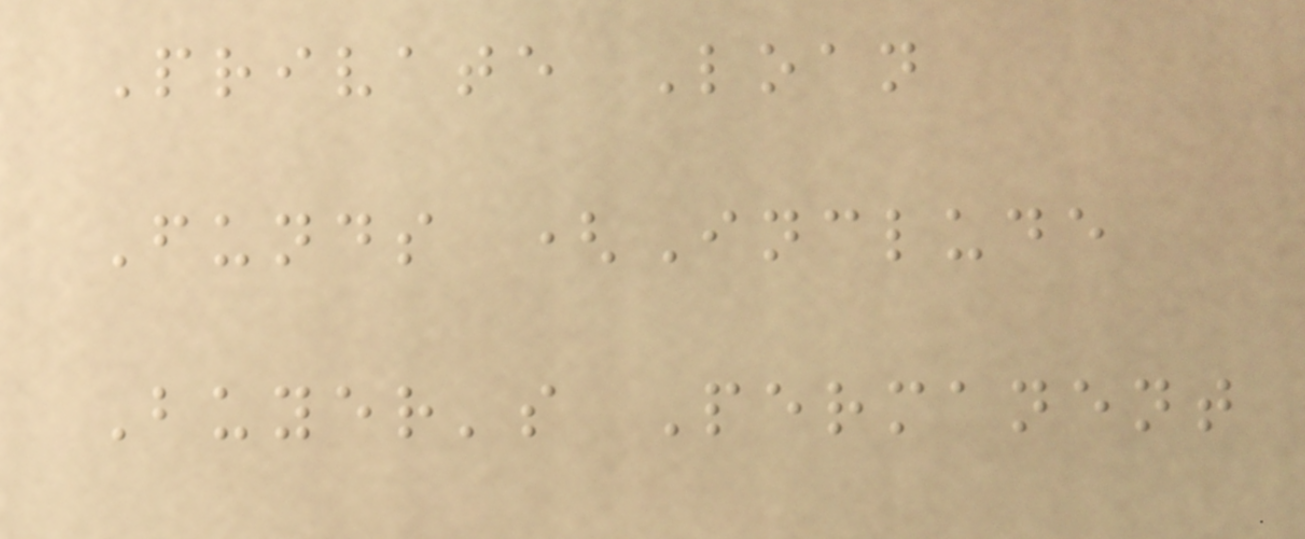Private Loan
Funds (Include
Buyer's Permanent
